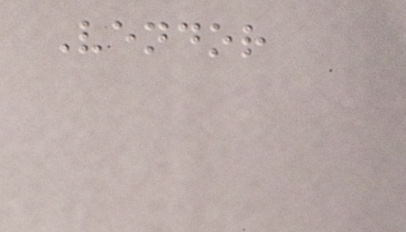Vendor
